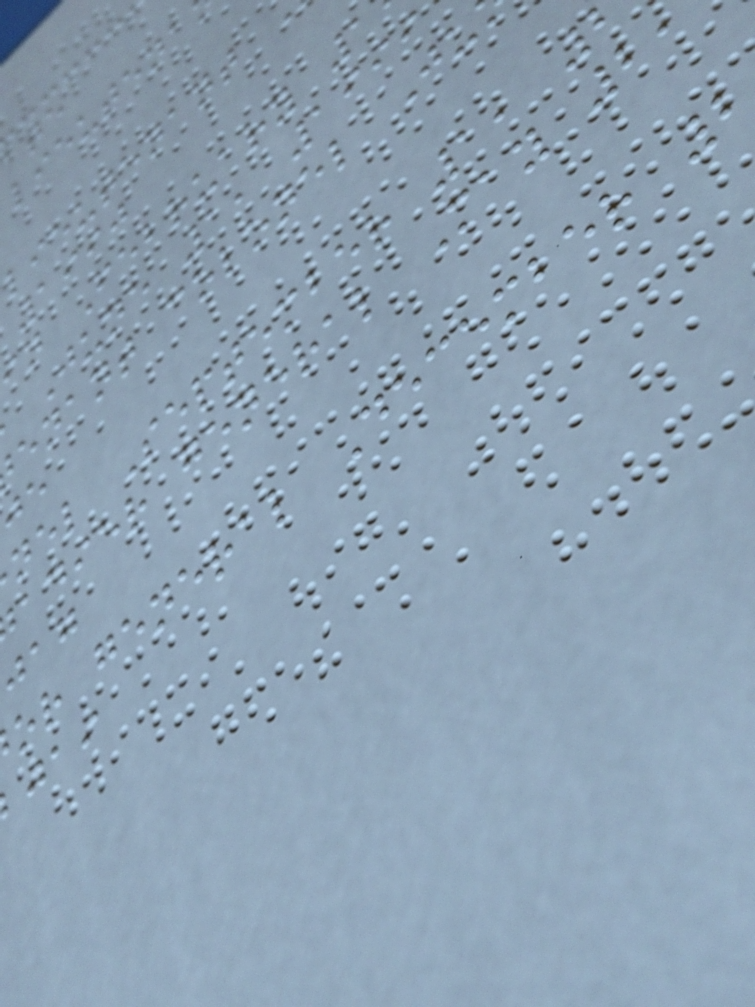lieutena
lieutenant
1990
n February 1
June 1, 1999
enant colonel Ju
nel September 1,
adier general May 2
or general December
